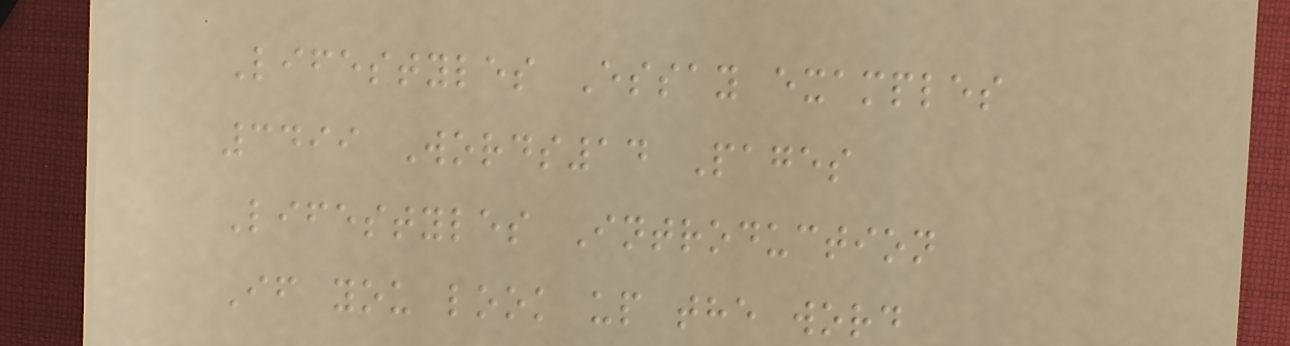Lifestyles Essay examples
3499 Words14 Pages
Lifestyles Introduction
If you look up the word
